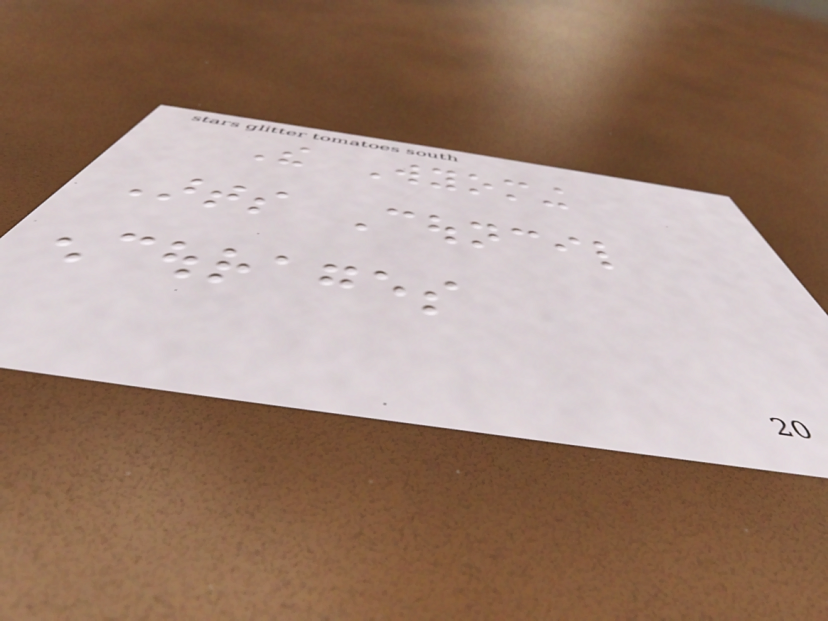The Wyoming
Arts Council
encourages
